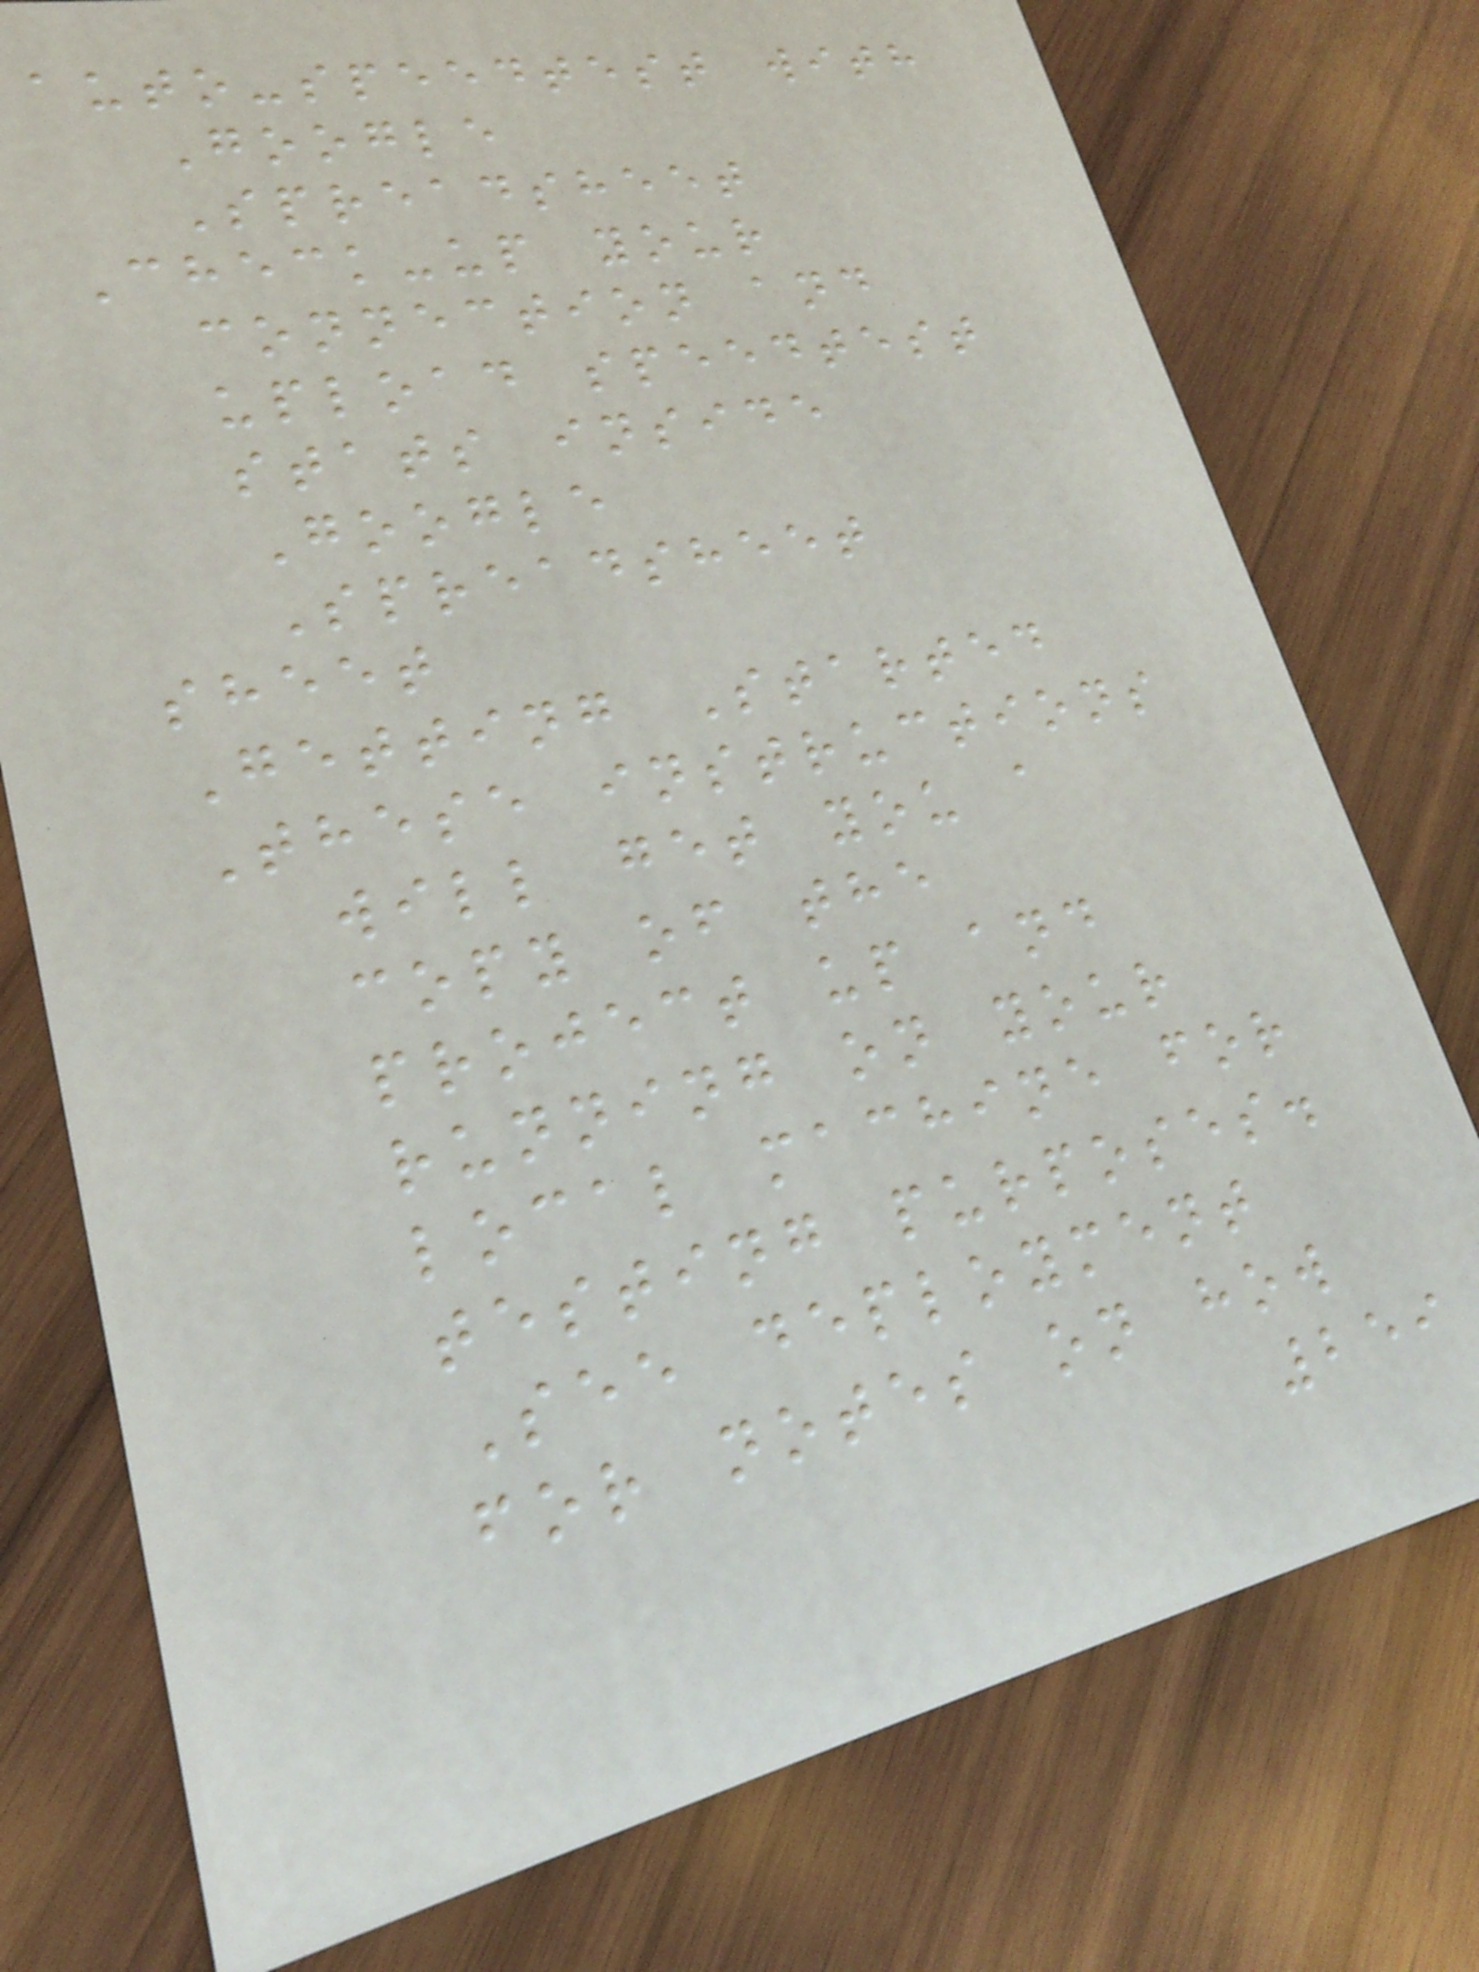auto-speedtest with
Google
Spreadsheet
Check-up your
connection and
upload speedtest
stats inside
Google
Spreadsheet
sheet
Getting Started
These instructions
will get you a
copy of the
project up and
running on your
local machine for
testing purposes.
See deployment
for notes on how
259
